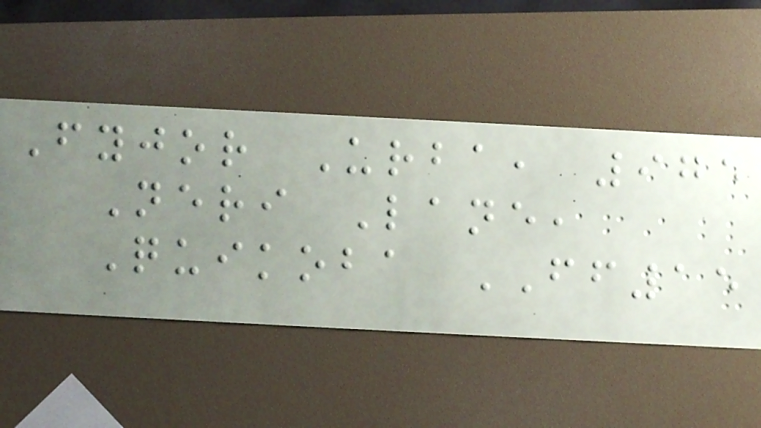Fyjor Urba, 975
Neri Lane,
Quikoba FF15
